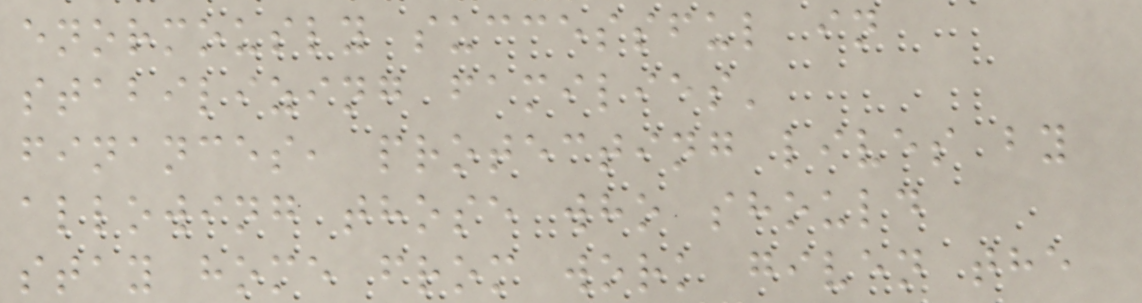enormously successful in
stabilizing families'
finances, protecting lives by
allowing those who should
stay home from work given the
